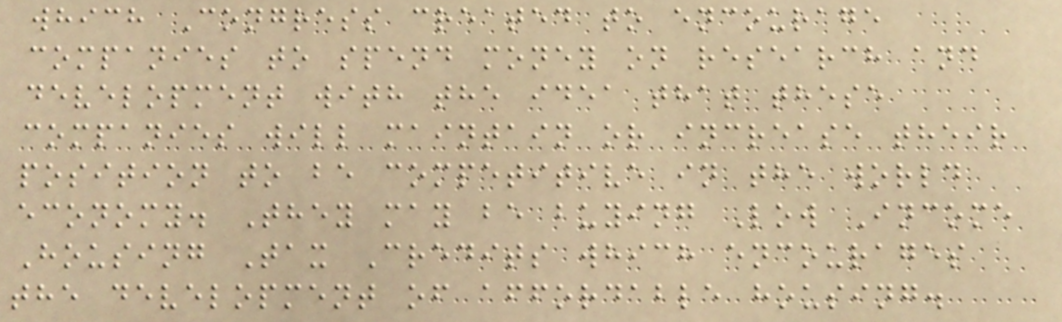which Congress created to encourage
companies to spend money on research and
development with the idea that these
companies will maintain or increase their
position to be competitive in the world
economy. They may be buying Low Income
Housing Tax Credits which encourages
the development of affordable housing.
